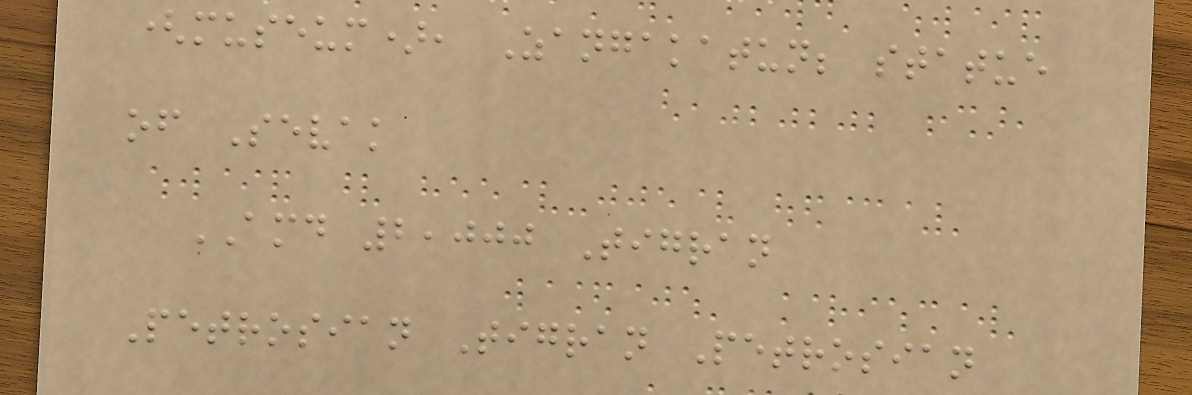(museum), Zangakatun; statue
of Sevak
AMD 2,000 Tigran
Petrosian Tigran Petrosian
